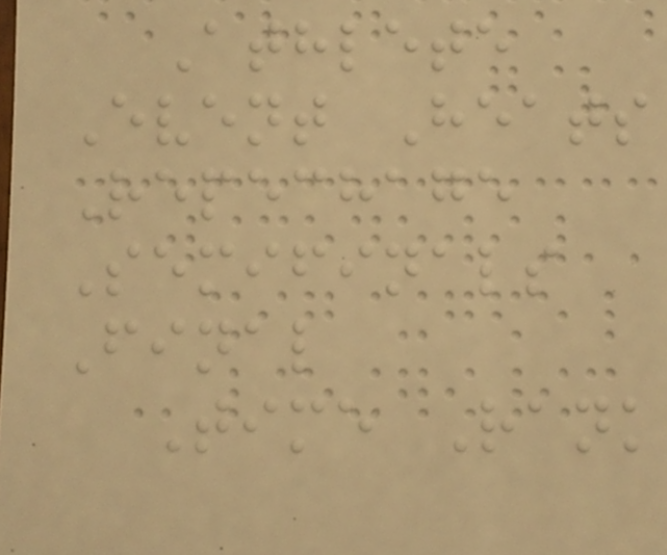Athlete
Event Heats
Repechage
Semifinals
Final
Time Rank
